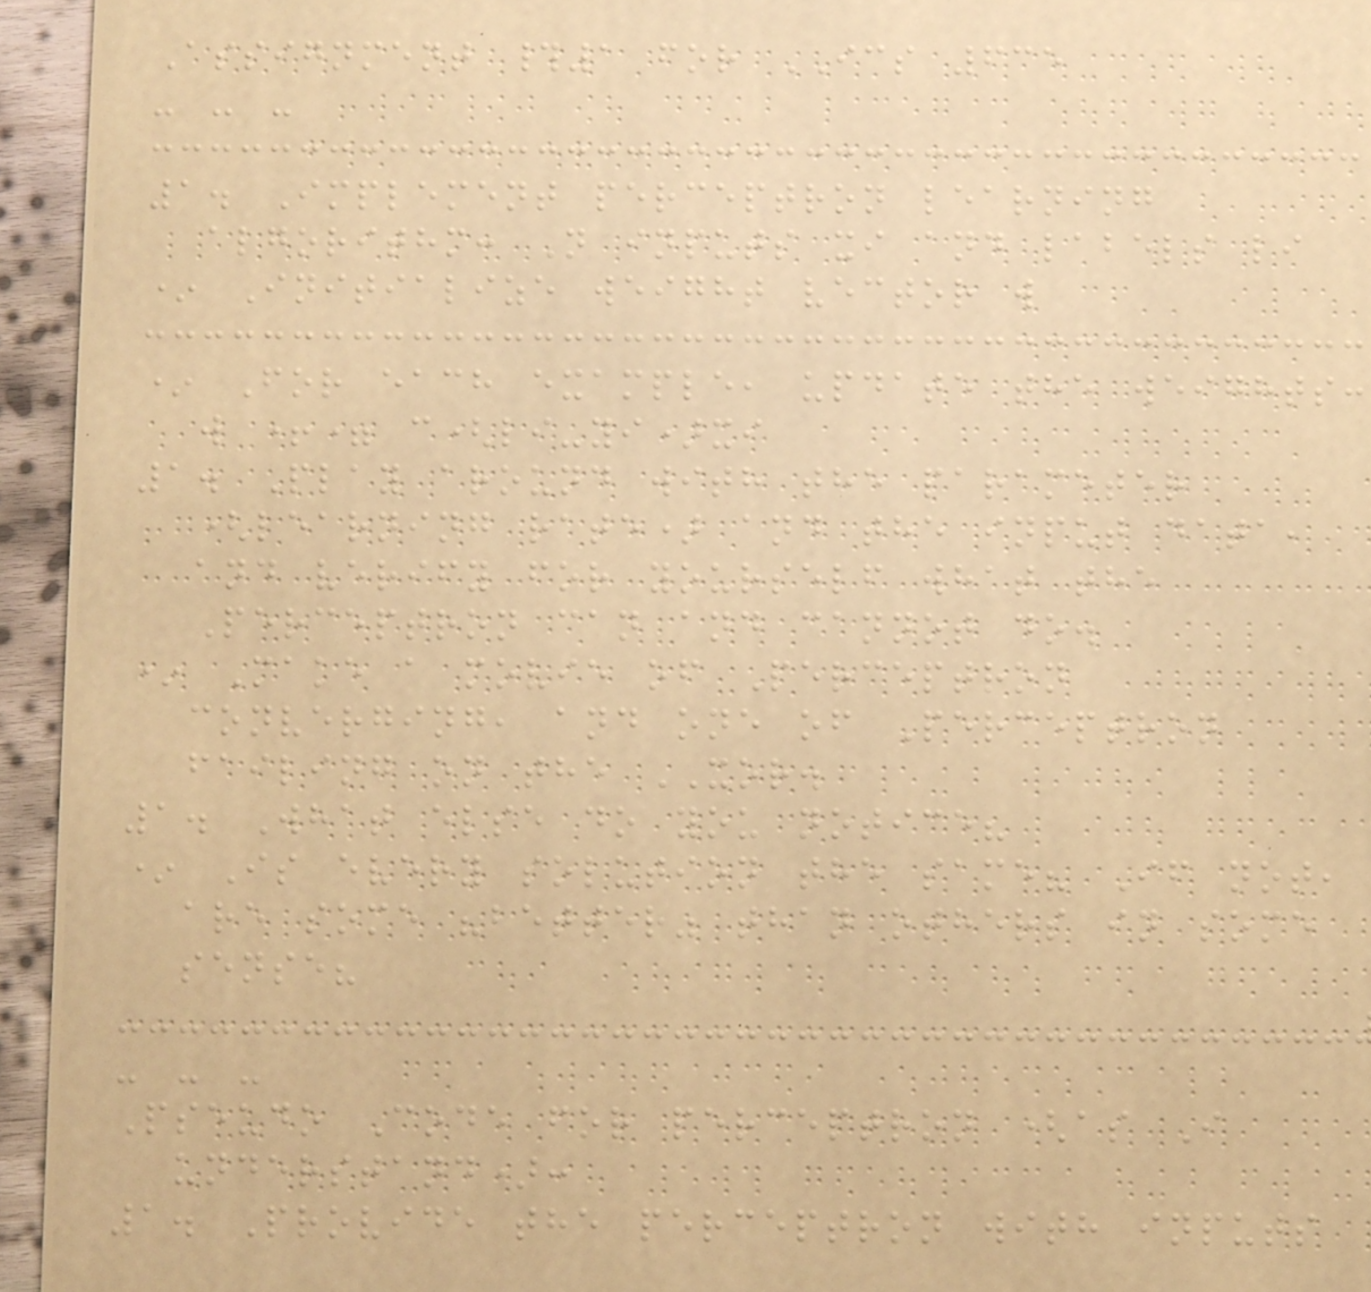Assignment #1 for ICS 635
- - -
1. Implement perceptron learning
algorithm: N inputs xi and labels li
* Initialize weight vector w
* For each example, update the weights:
w += c(li-yi)xi
1. Play around with the parameter
(learning rate) and the input data,
and verify for yourself what the
Perceptron can and cannot do.
* Make a movie of Perceptron
converging, and one of Perceptron
failing on the XOR.
1. What else do you notice?
* Is every solution the same? If not,
are some "better" than others in some
sense?
- - -
Pseudo Code for perceptron (as I
understand):
1. Provide the perceptron with inputs
